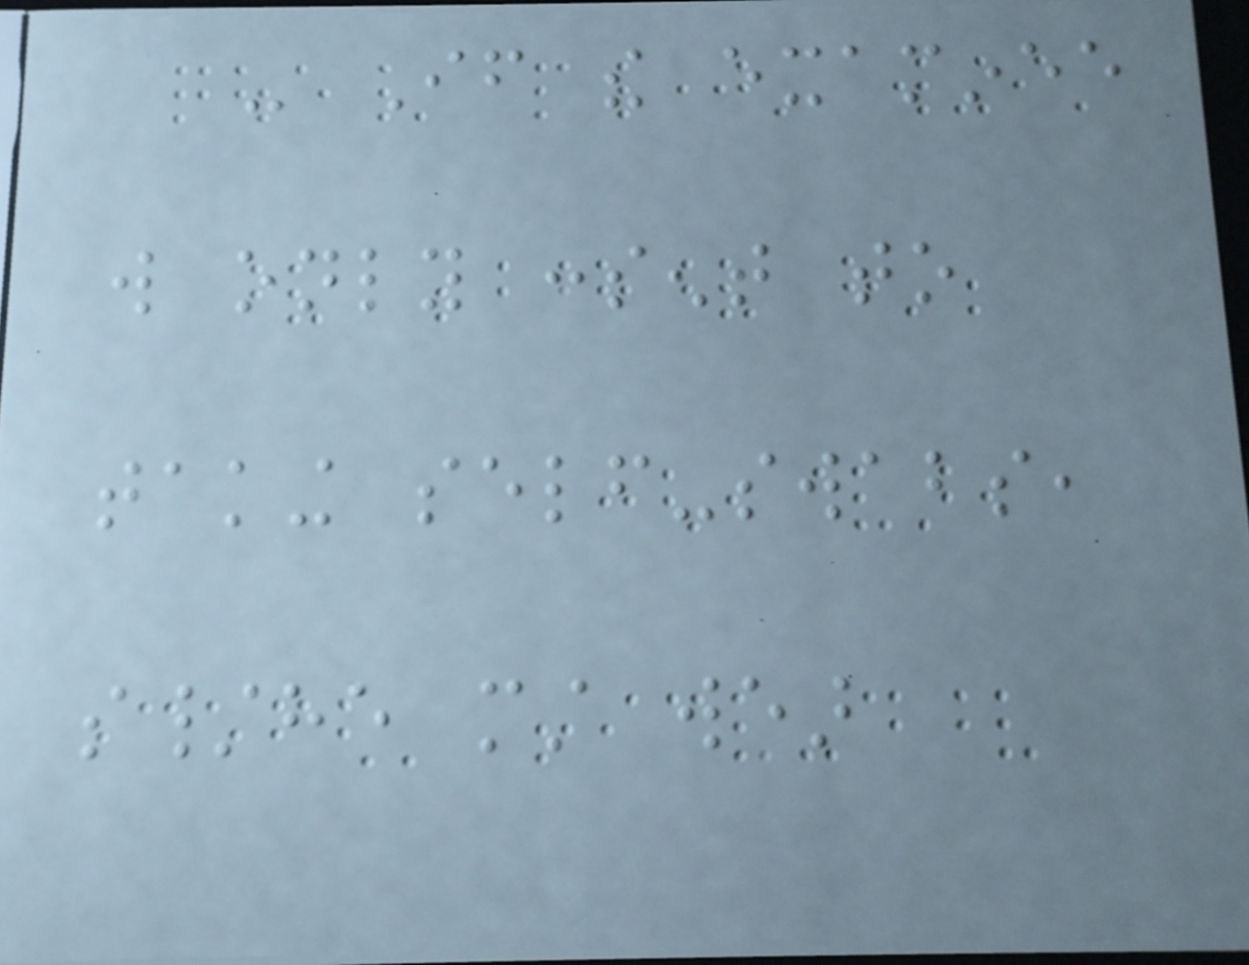- If the examinee
will only consent to
taking self-swabs,
s/he must wear
